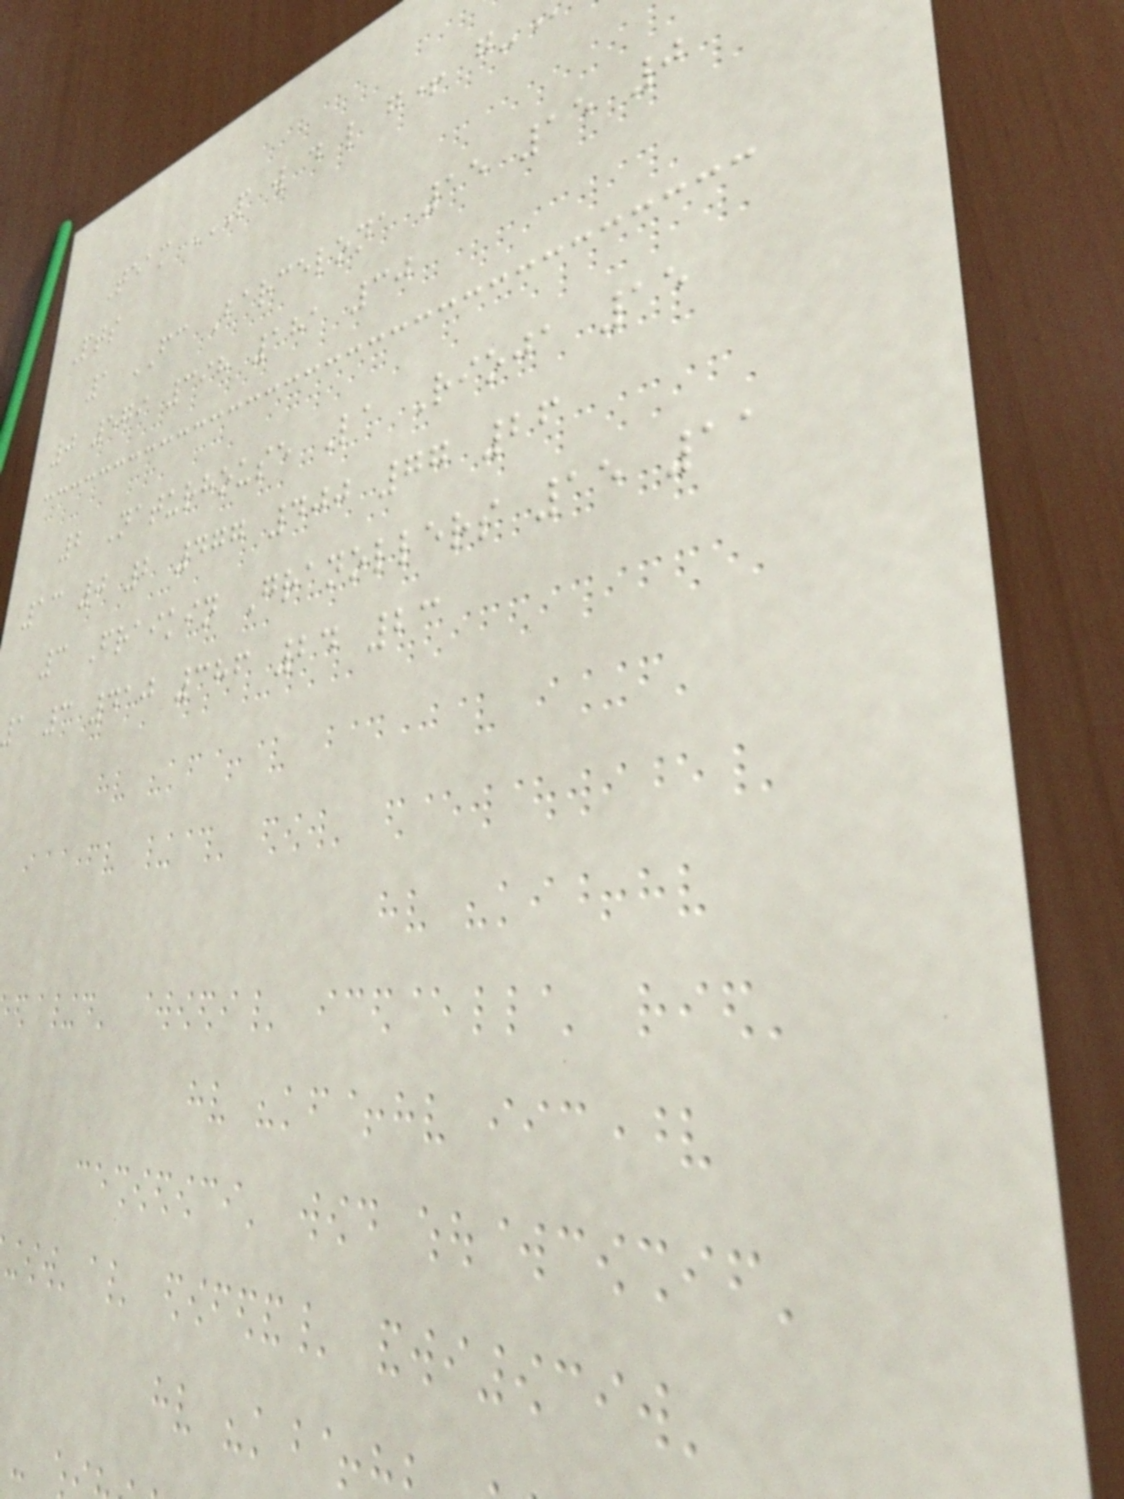Pts
1 FC Barcelona 15 15 0
0 579 398 181 30
2 Naturhouse La Rioja 15
13 0 2 477 400 77 26
3 Fraikin Granollers 15 11
1 3 410 386 24 23
